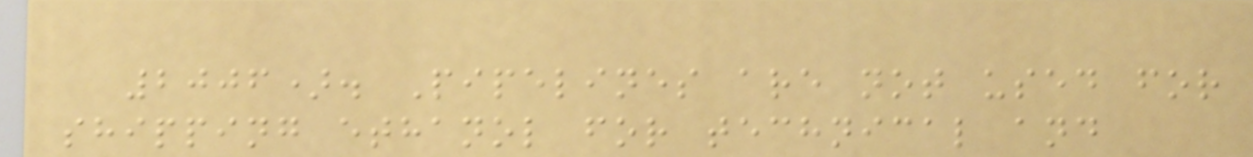2006). Pipelines are not used for
shipping ethanol for technical and
